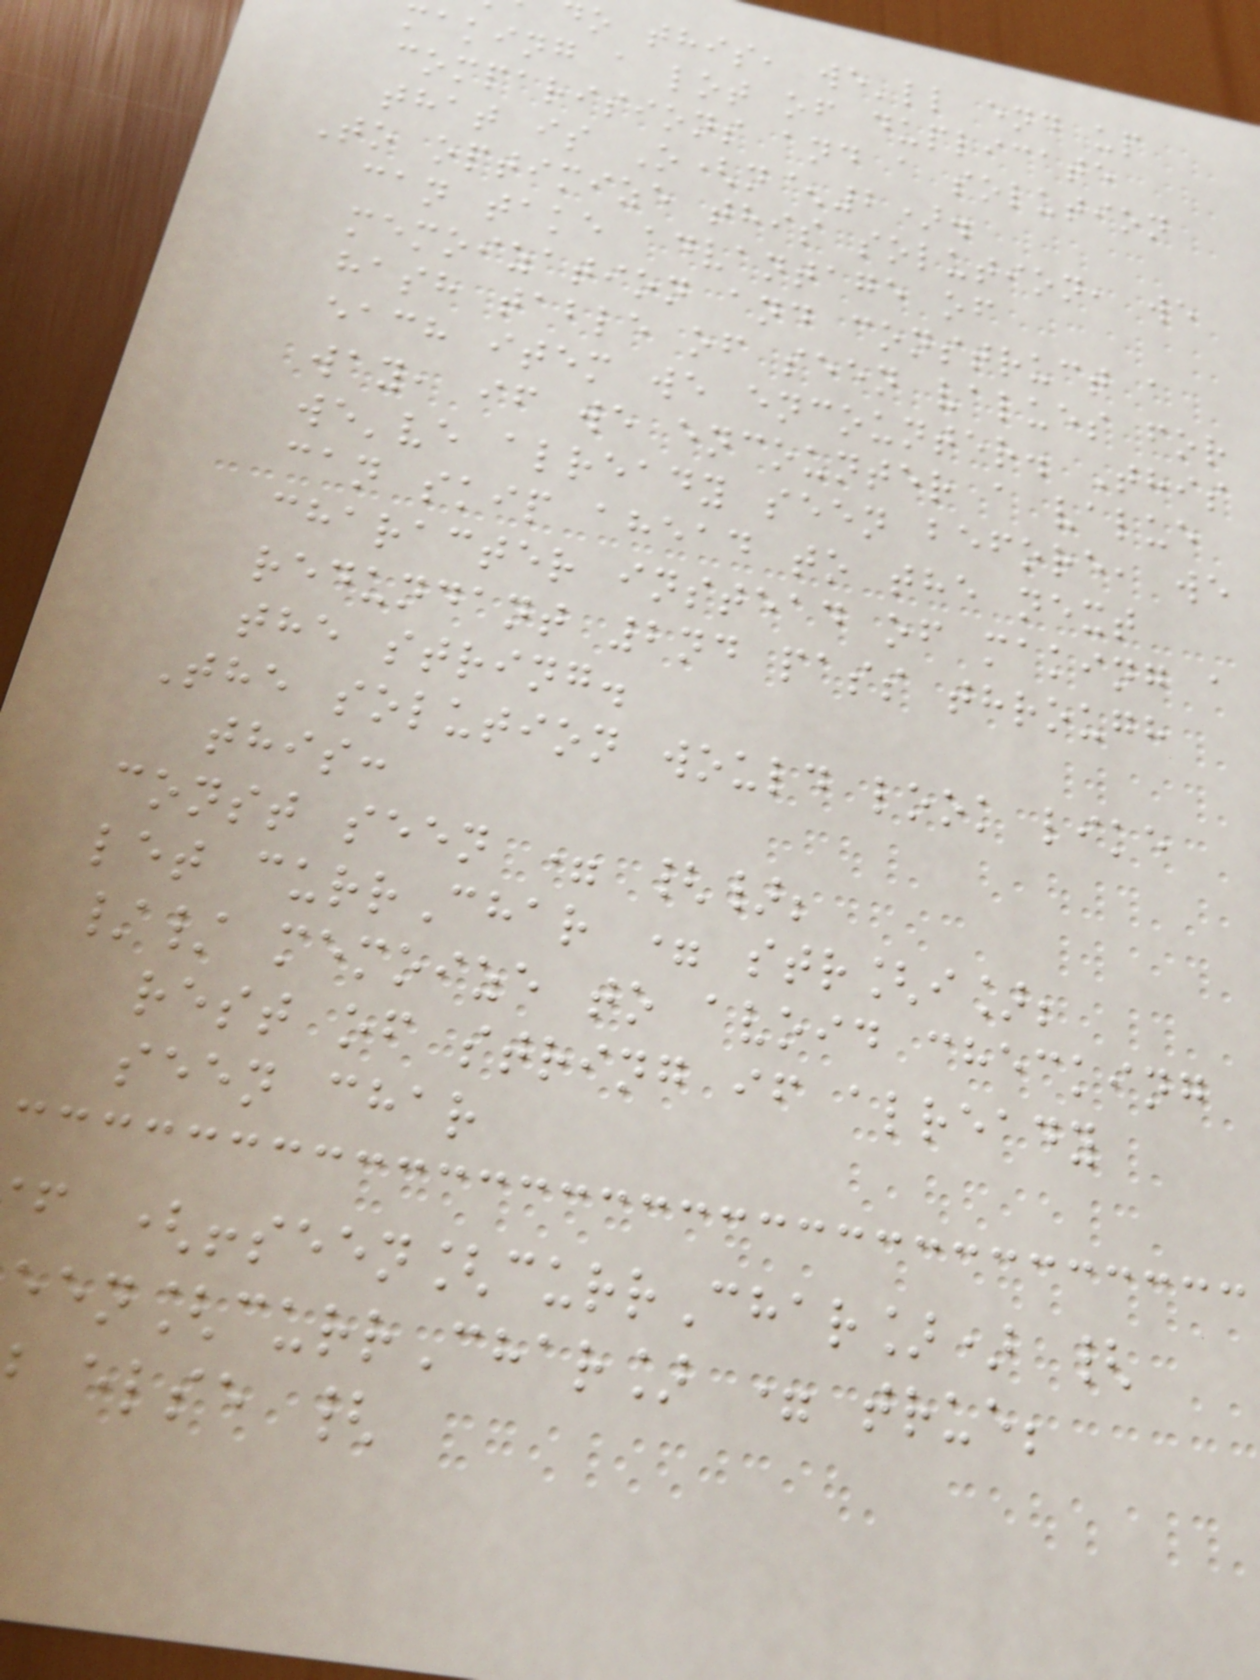o this, we'll end up
making a lot of duplicate
comparisions and a solution
that is O(n^2).
To optimize this solution, we
can take advantage of
memoization and construct a
hash table of seen values for
each item we encounter. This
way, if we encounter a value
we've already seen before, we
can skip ahead to the next
character instead of making a
redundant 2nd pass through
the string.
The solution would look like
this:
const seen = {};
let currChar = str[i];
// memoize to avoid checking
rest of string if already
seen char
f (!seen[currChar]) {
een[currChar] = true;
else {
